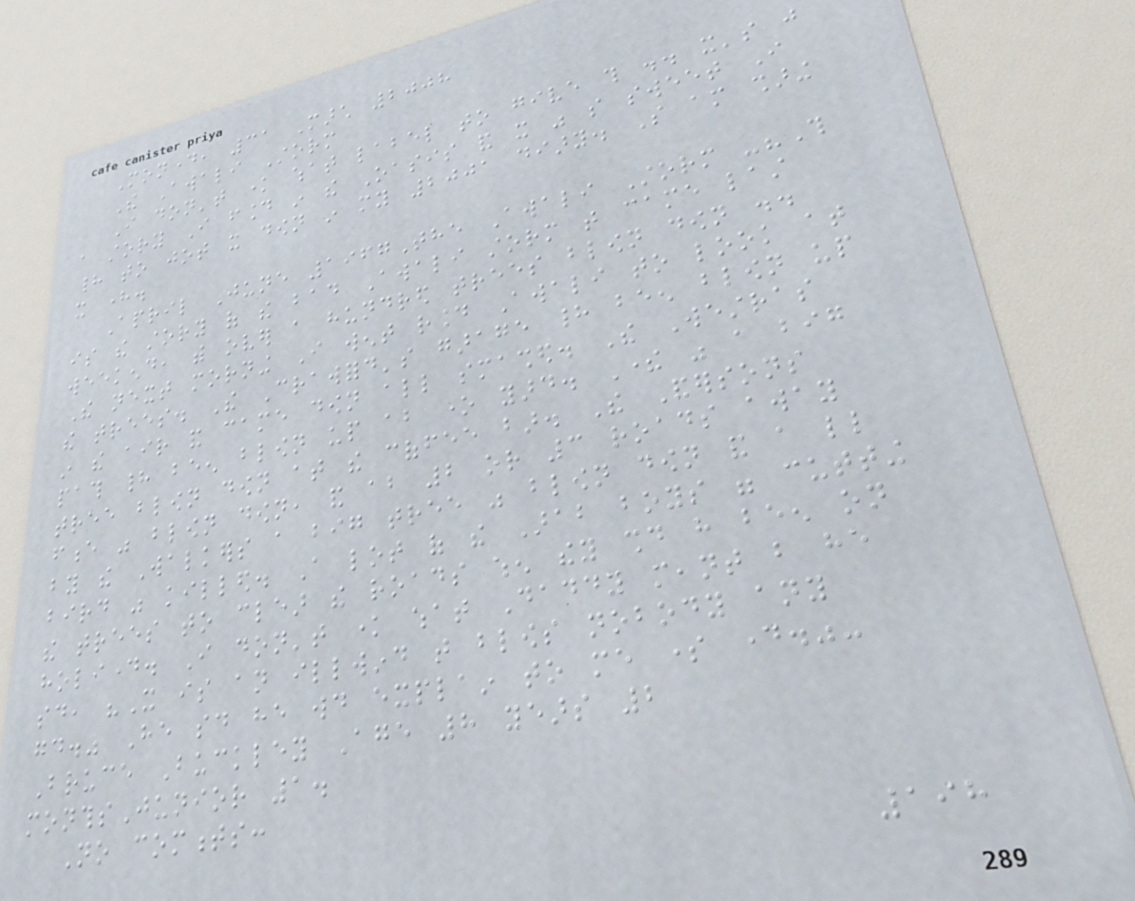Monday, 31 March 2008
The Awali Storm
I don't know what label to give this .. it's just
a story I found in the Oasis and it was so sweet I
had to jot it down in my 2001 diary. So am sharing
it here.
April June 1967The Awali Storm -"This
is the story of the bad Awali storm that came last
weekend, with over a hundred trees blown down ..
The next morning I went round Awali to look at
the trees. The Crawford's garage had been blown up
in the air and came down all smashed. The Westras
path had been blown up about one yard. There was a big
tree blown down at the coffee bar. The Andersons
fence was blown down, and about 2 or 3 roads away
by the Walkers a big tree was blown down and a little
bird was killed. A lot of the Arab boys were cutting
the trees to clear the roads when they should have been on
holiday. I don't know what Daddy meant but he
said, "It is an illwind that blows nobody any
good." He said he would explain to me some day."-
Bruce Buckley Age 8 years 2
monthsJunior 1.
No comments:
198
